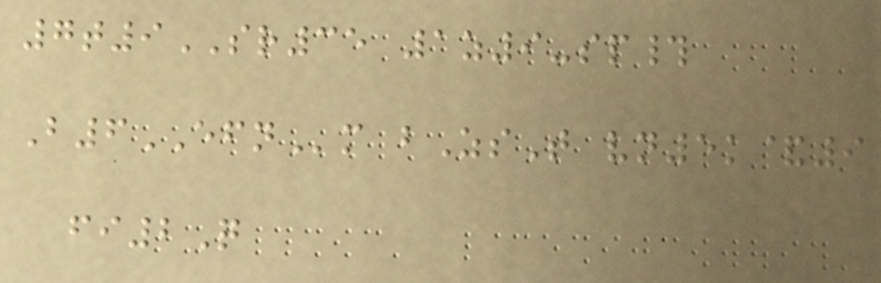7t9SR35 1z9-sp#
B6EFNm bZsT vn5k&9
fi2Q
